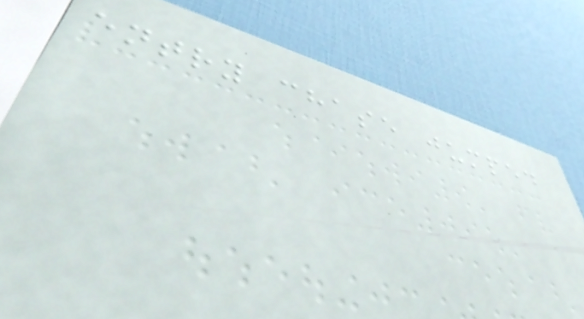entry chase jumped
